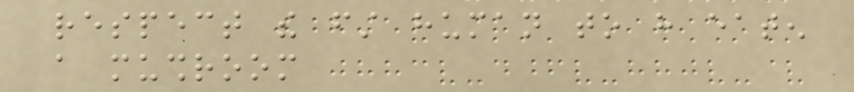respect the first human to have eaten
a mushroom
